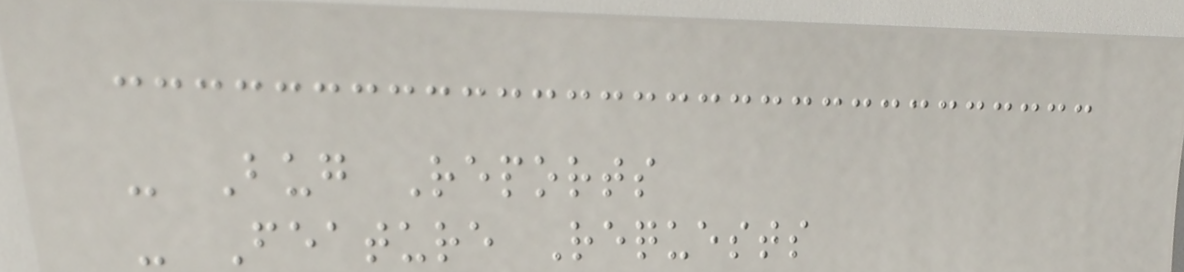- Bug Reports
- Feature Requests
